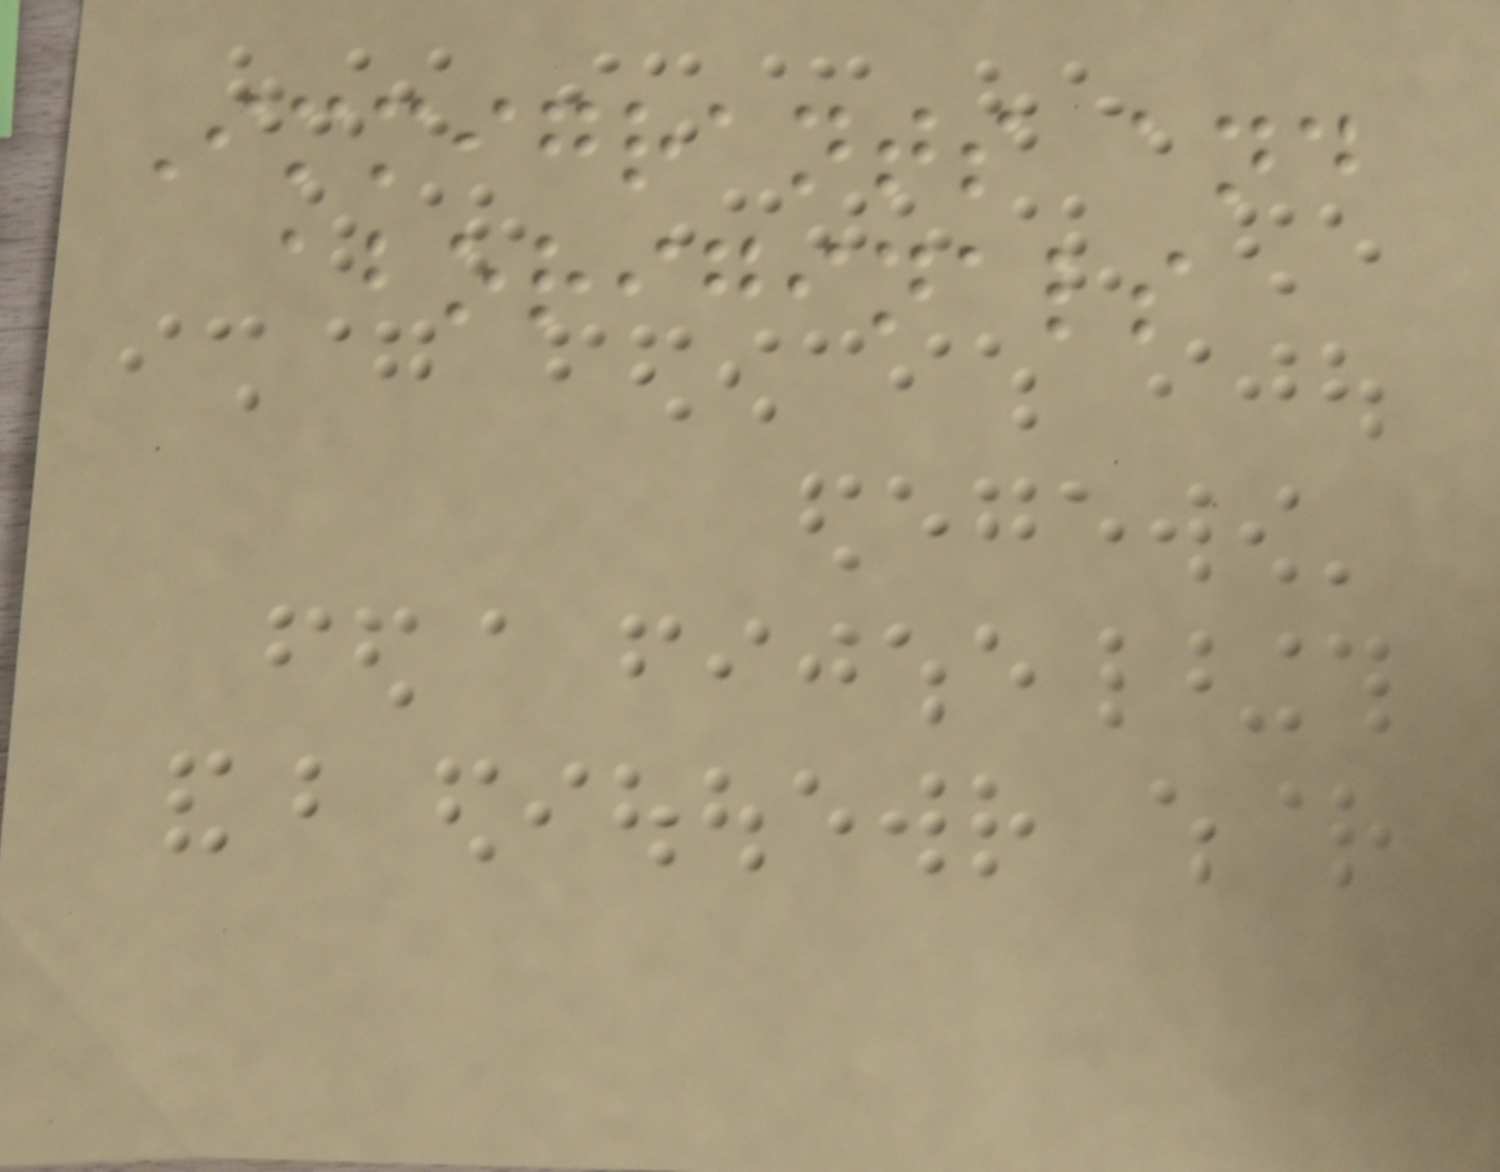Immigrants and
aboriginals
